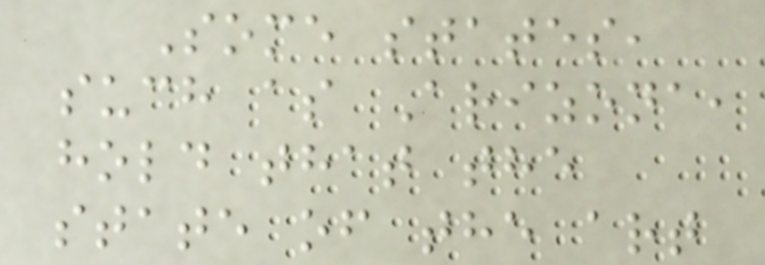Some states,
such as Arizona,
hold that the
state of the art
